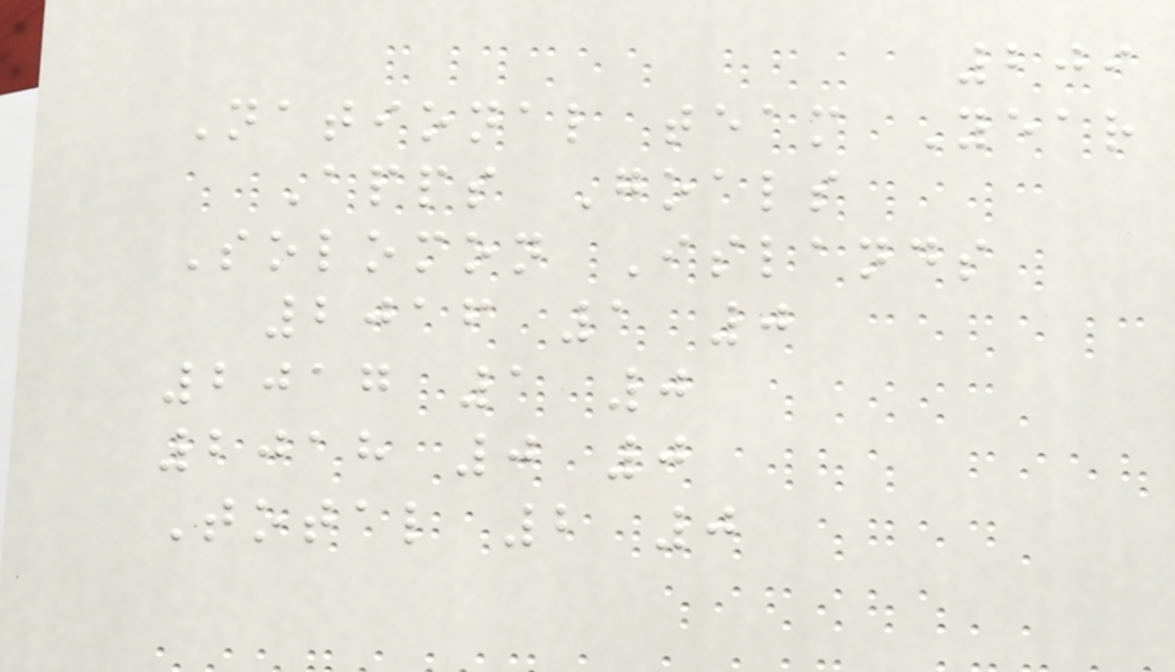209
National team Year
Apps Goals
Solomon Islands
2016 1 0
2017 1 0
2018 0 0
Total 2 0
